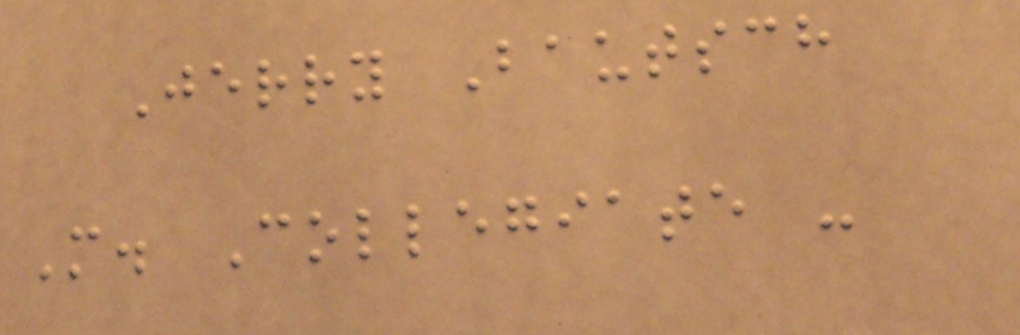Jerry Bautsch
M. Collegiate -
